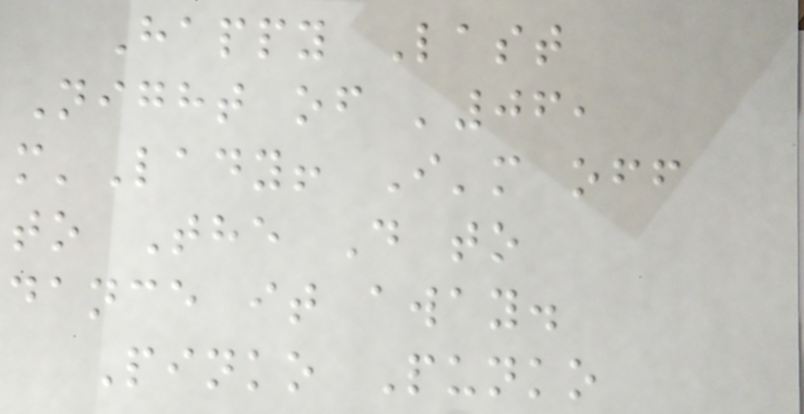Happy Last
Night of '06,
m'Lady! I'm off
to The D to
dance it away.
Pinko Punko
